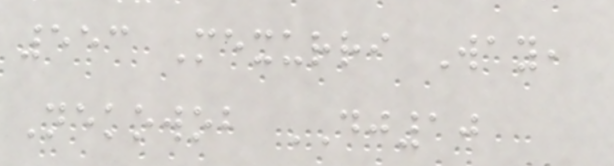553 Mexurri Way,
Nekowob DJ10
